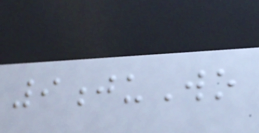9juWo
